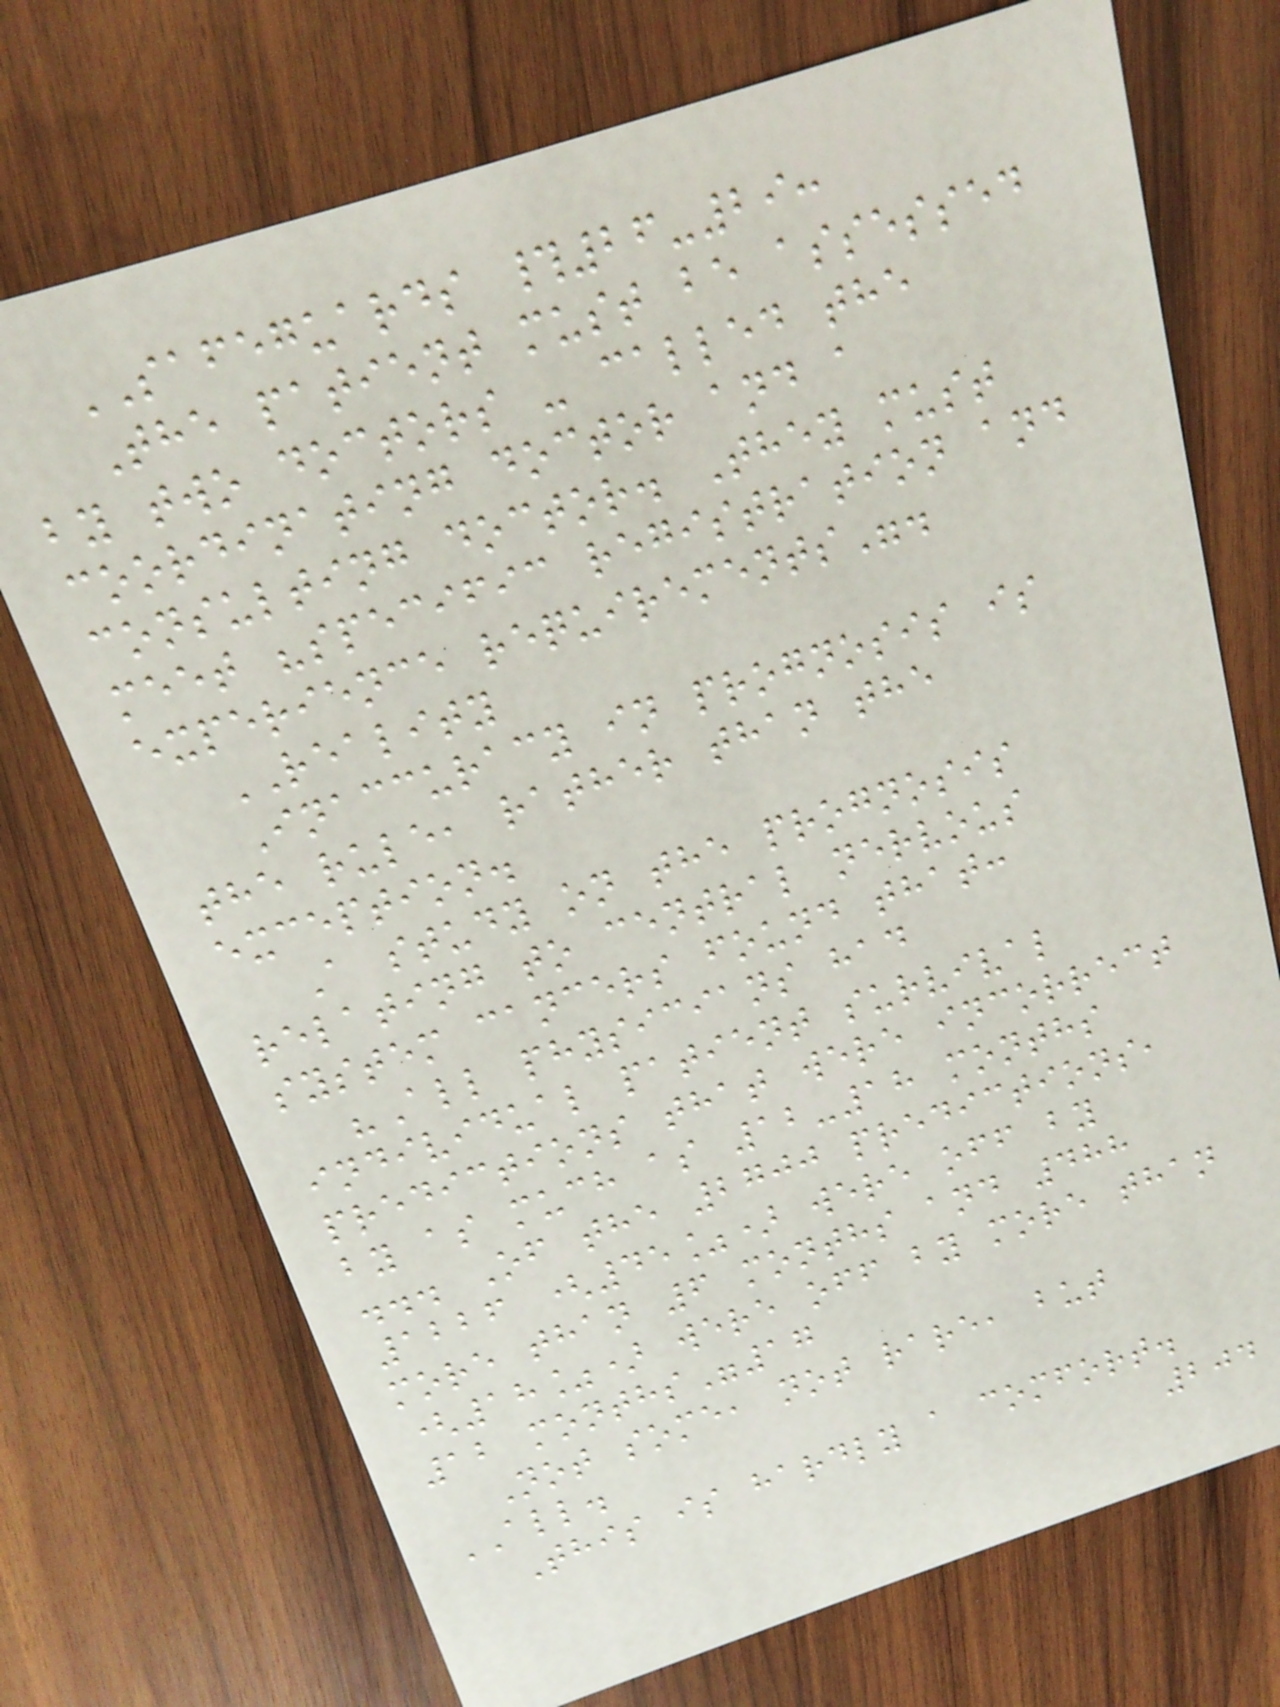SAFEGUARDS #26-29:
The patient must be assessed
by two doctors - called the
coordinating doctor and a
consulting doctor. They must
meet "specific registration and
experience requirements".
REALITY
Inaccuracy in prognosis is
the rule, rather than the
exception.
A study on the prognosis
relating to central nervous
system cancers found that:
"All physicians had
individual patient survival
predictions that were incorrect
by as much as 12-18 months
... Of the 2700 predictions,
1226 (45%) were off by
more than 6 months and 488
(18%) were off by more than
12 months"17
Not some, not rare, but
ALL.
This is hardly a comfort.
204
